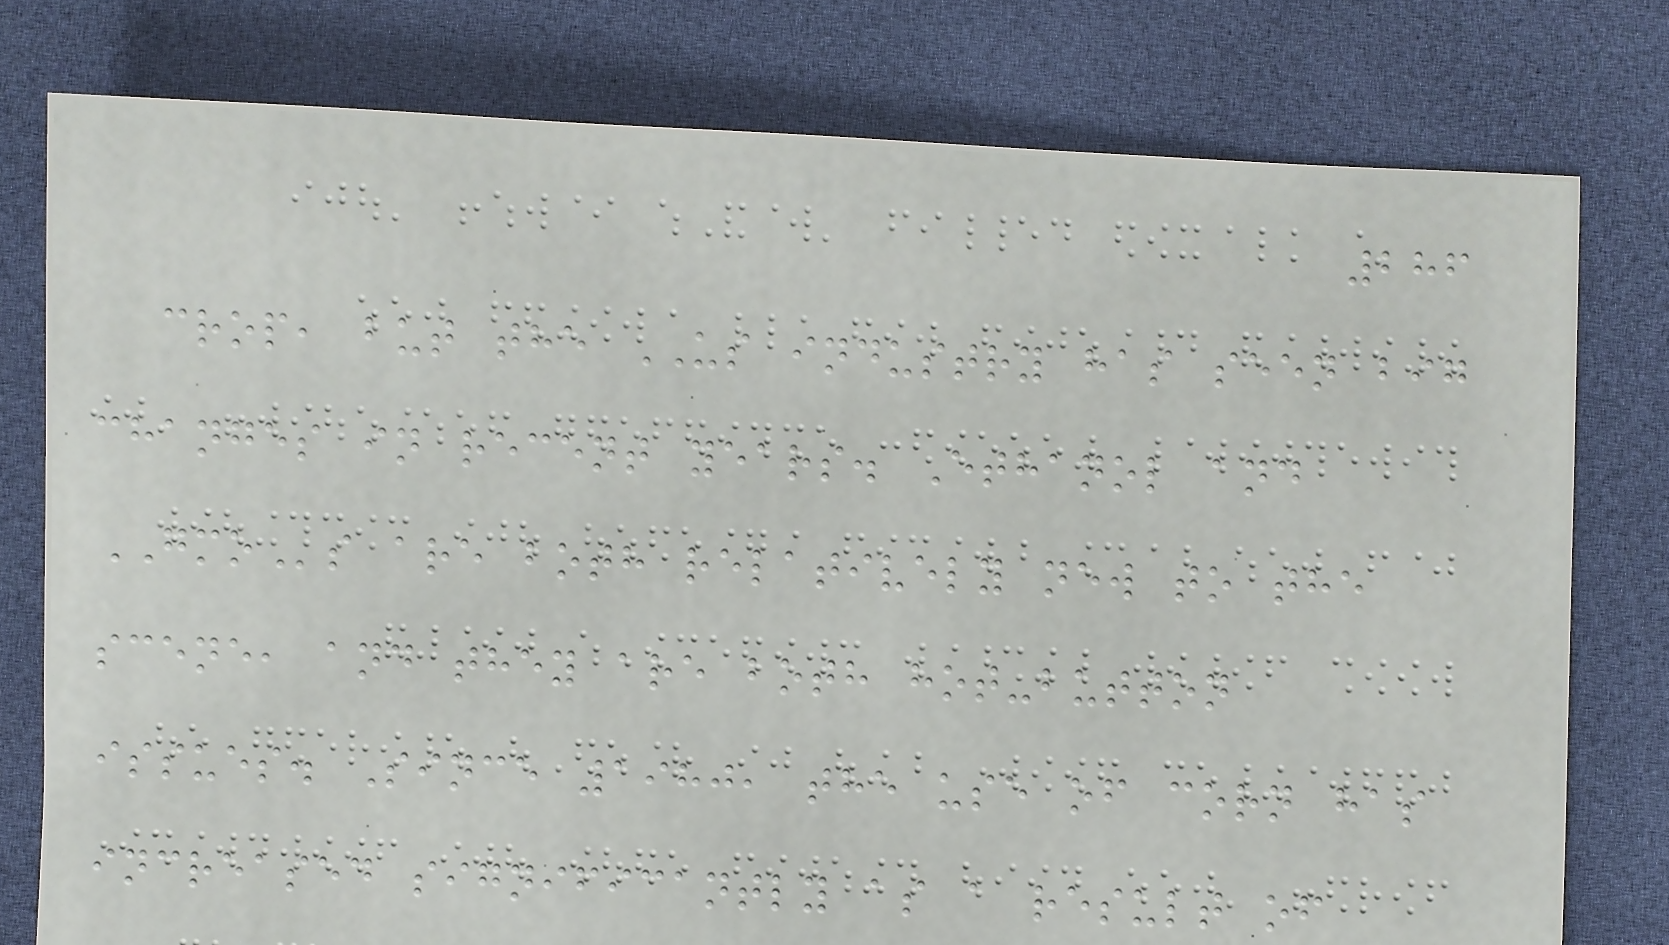286
crop, but the US industry has seen big
changes in recent years. Ethanol and
GMOs are both relatively new to the
scene, and they are both hot-button
issues. Since 1980, the use of corn has
increased significantly as a result of
